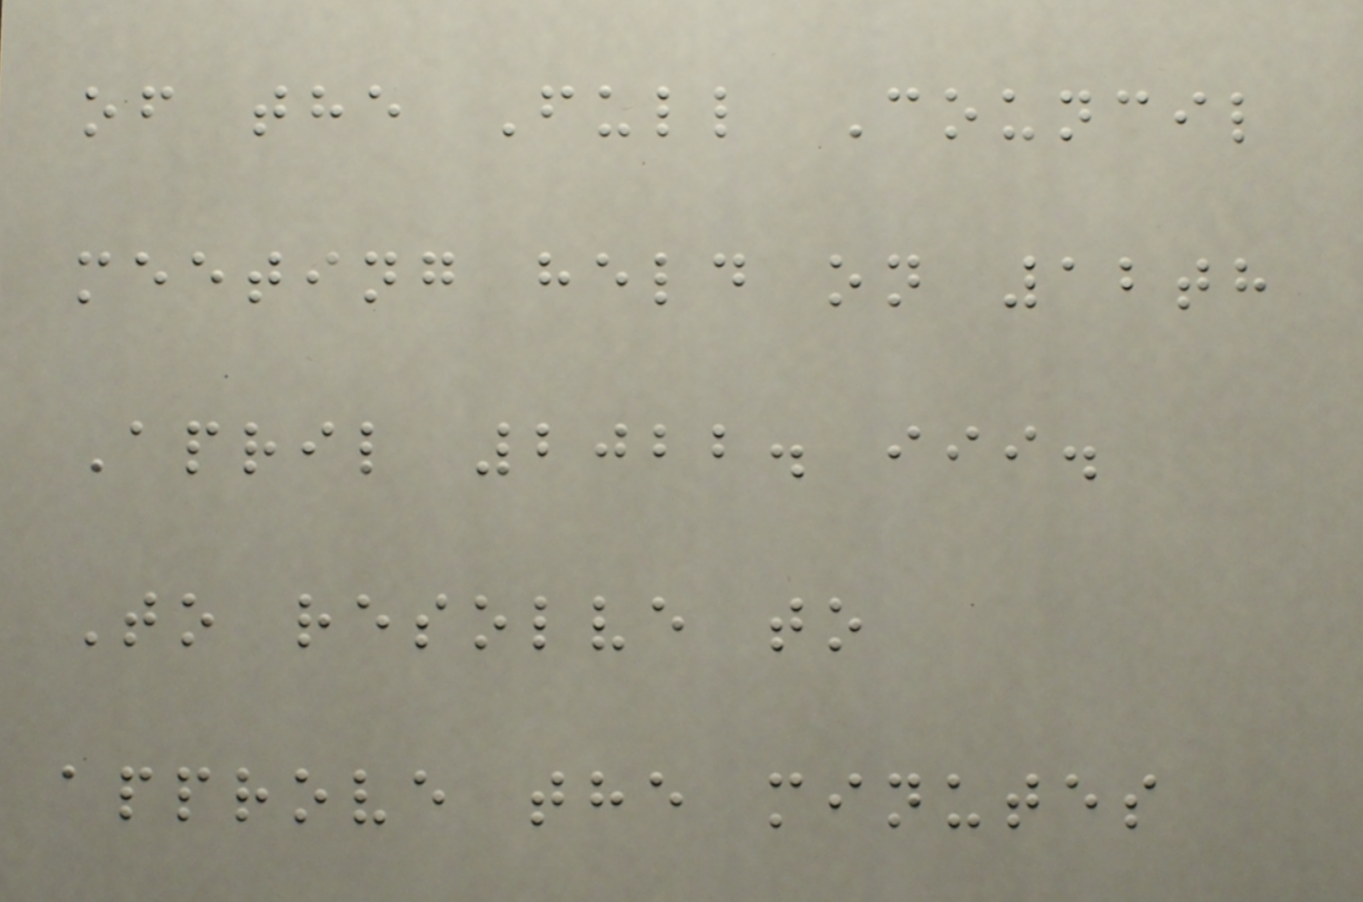of the Full Council
meeting held on 12th
April 2022. iii.
To resolve to
approve the minutes
